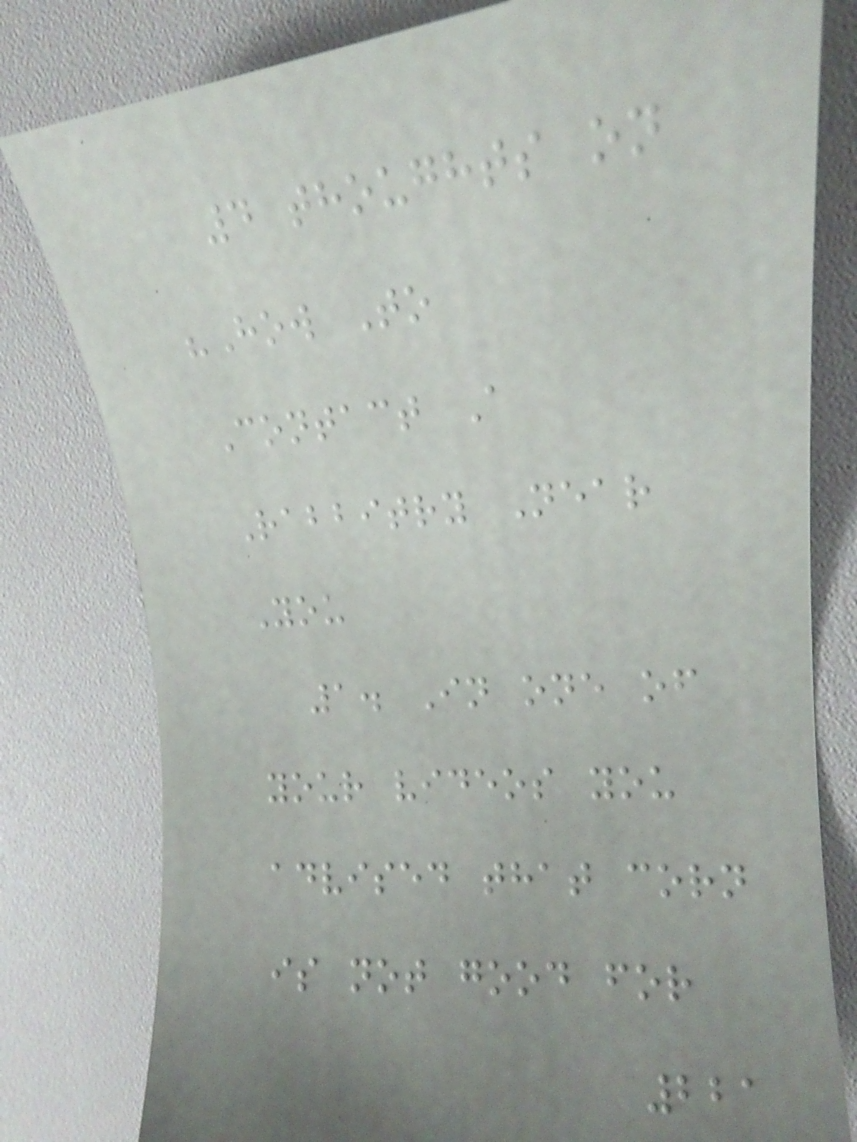4 thoughts on
"How To
Contact A
Rabbitry Near
You
1. In one of
your videos you
advised that corn
is not good for
221
